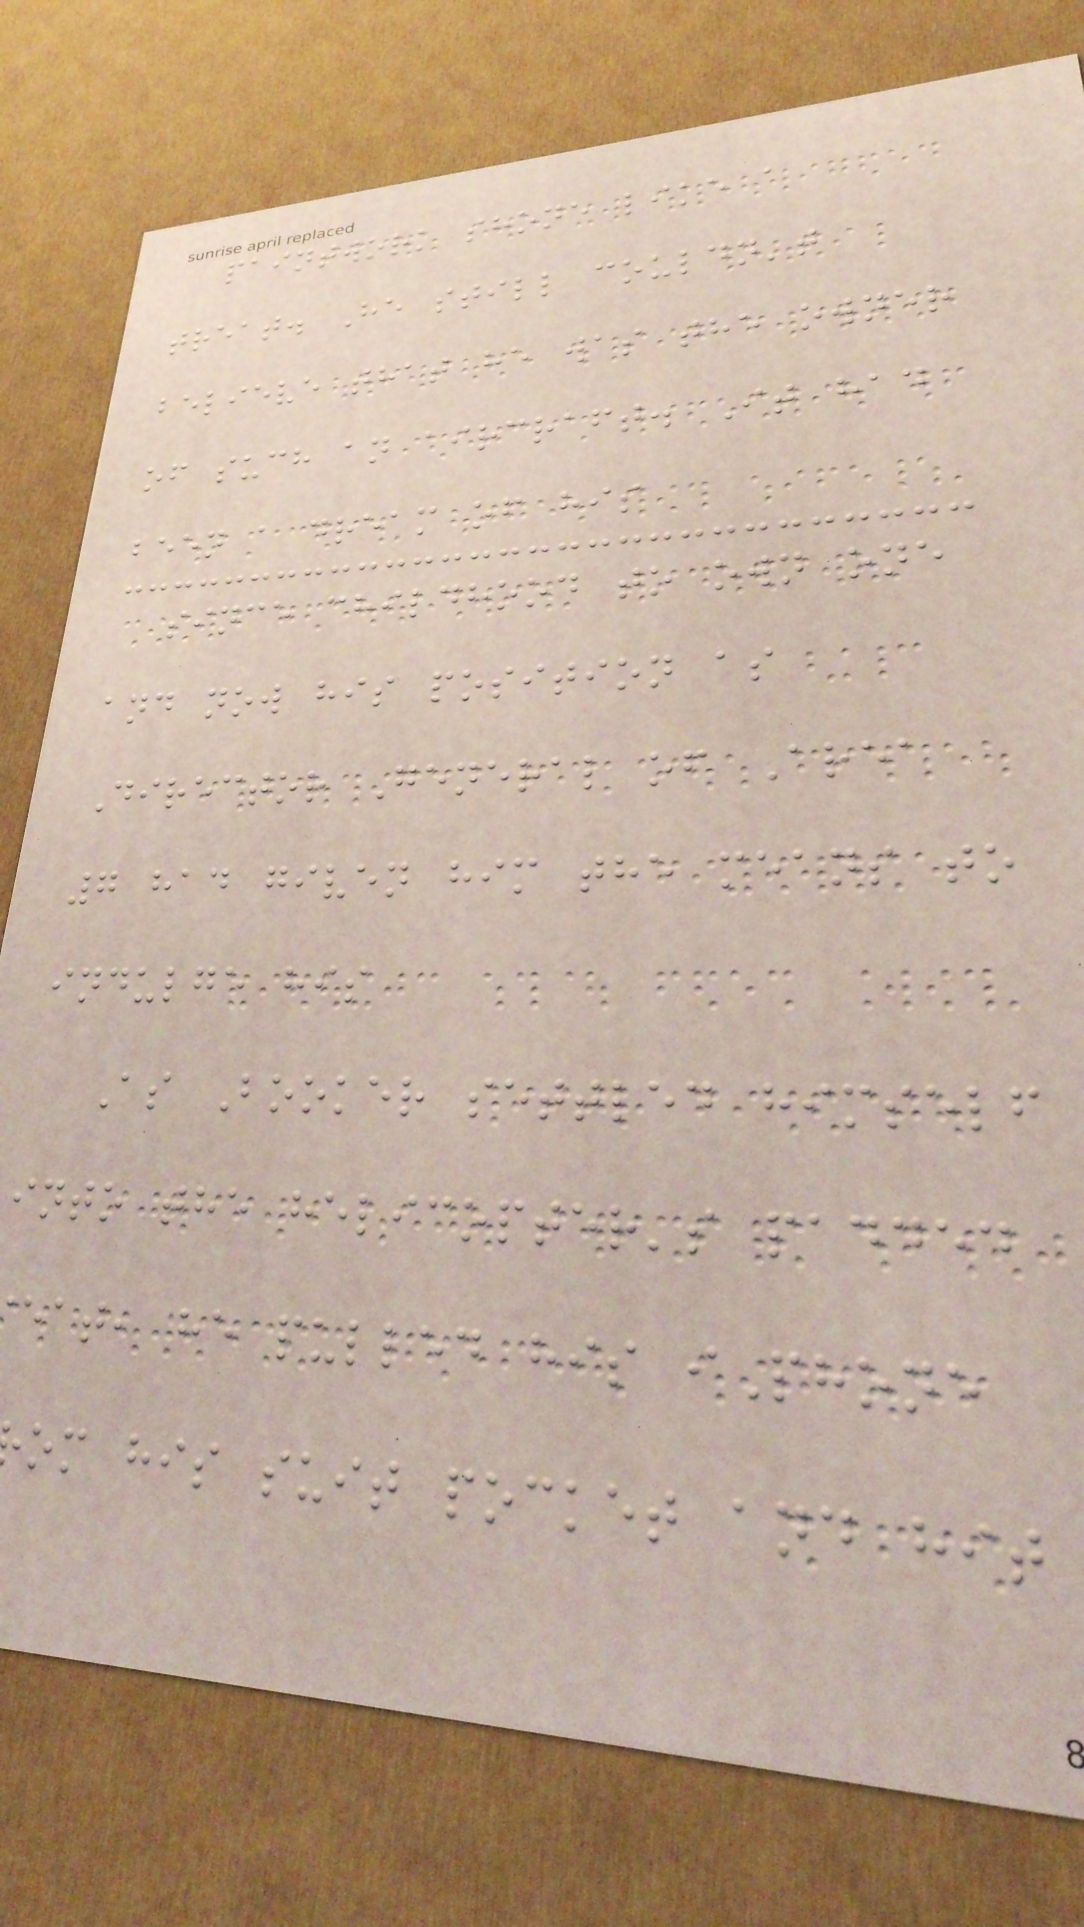paintwork shone like a
treat. He still couldn't
believe that he was the owner
of such an aircraft. It had
been a dream of his
since childhood to own one
and now his position as
Director General of Area
7 had given him the means to
indulge his
As Booker settled himself
into the helicopter's padded
eat, he pulled his iPhone
om his suit pocket and hit
